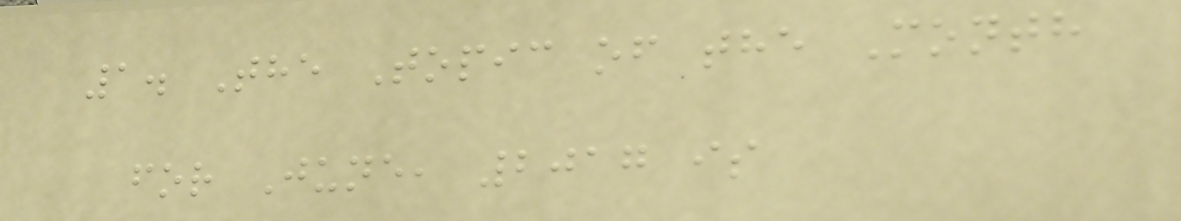1. The Topic of the Month
for June, 2017 is
